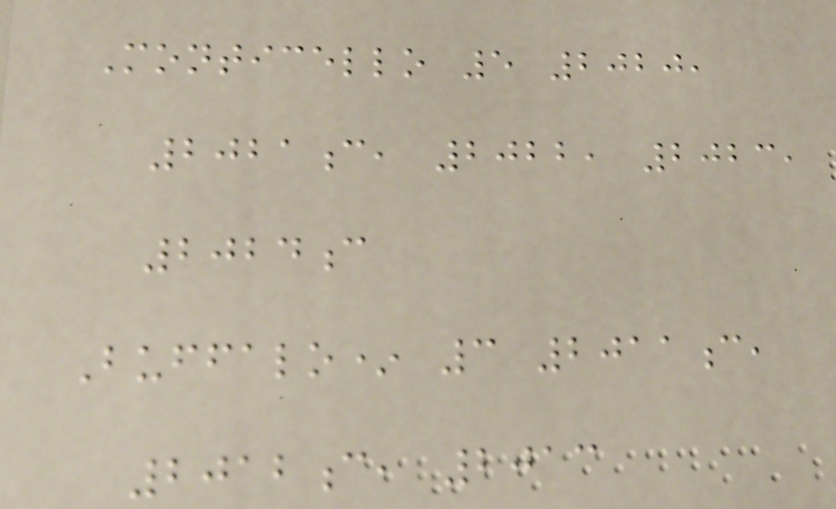Monticello 5 2020,
2021c, 2022, 2023,
2024c
Buffalo* 3 2011c,
2012c, 2013
